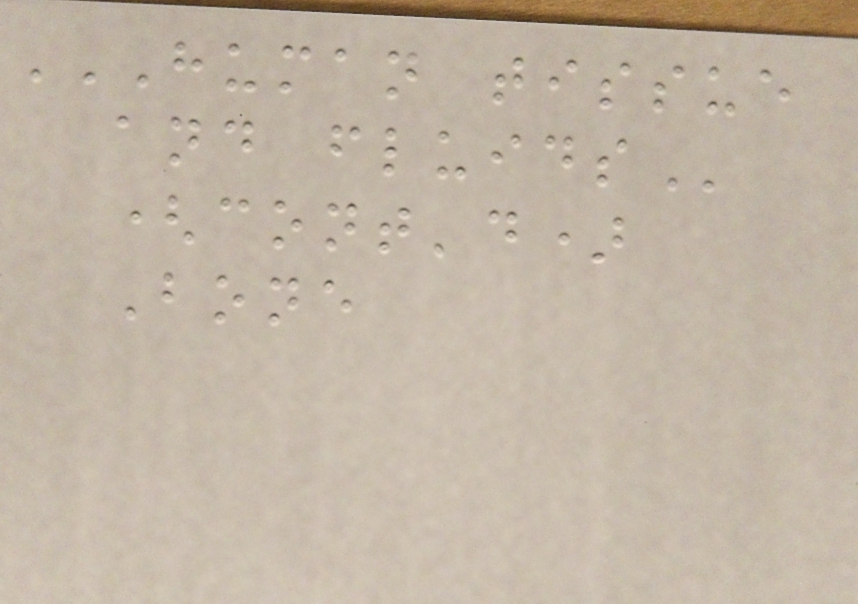HUMAN TISSUE
AND FLUIDS
(cont'd)
Bone
